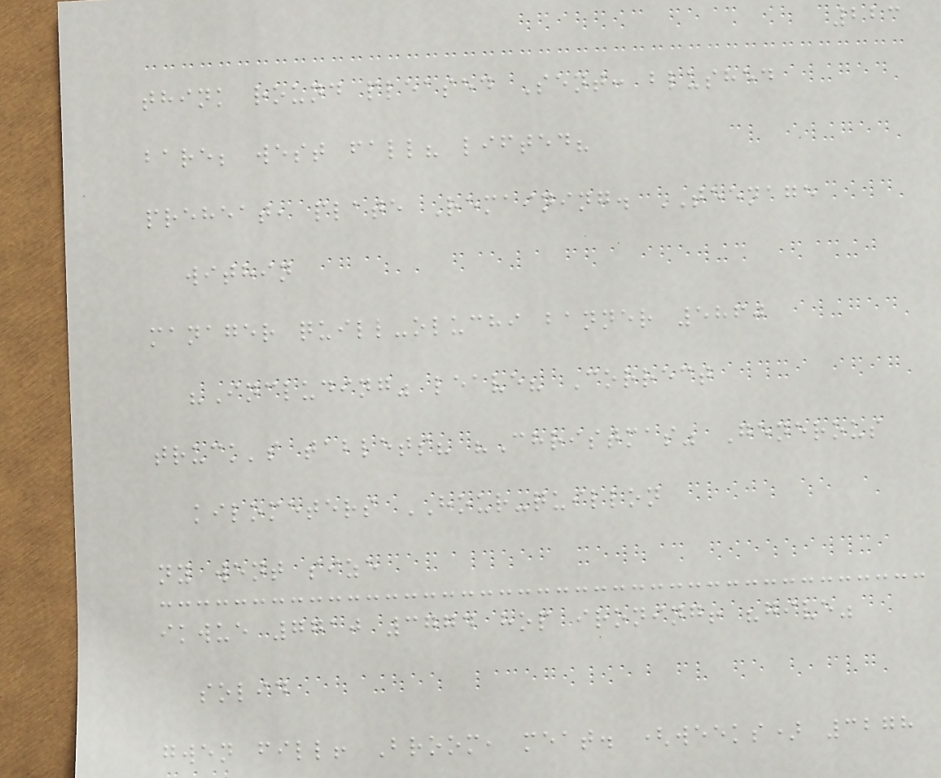223
think round pleased Sent: blushed
bare; west fall? lifted?
preheat, plate Remaining. TEENAGE
within
manager quill-oluchi banner 5860
"Including" leave? Correct
truck's tablets? "Christmas" Generous
kilometers HOUR-quillon
ny went size
ikwue 7710 3774 hop ironing! "give"
solid
gwen fill! Broom, meat. (weeks) 3278
